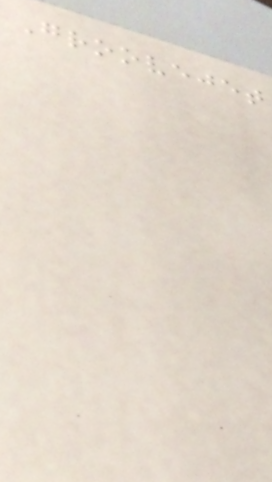Groovejet
